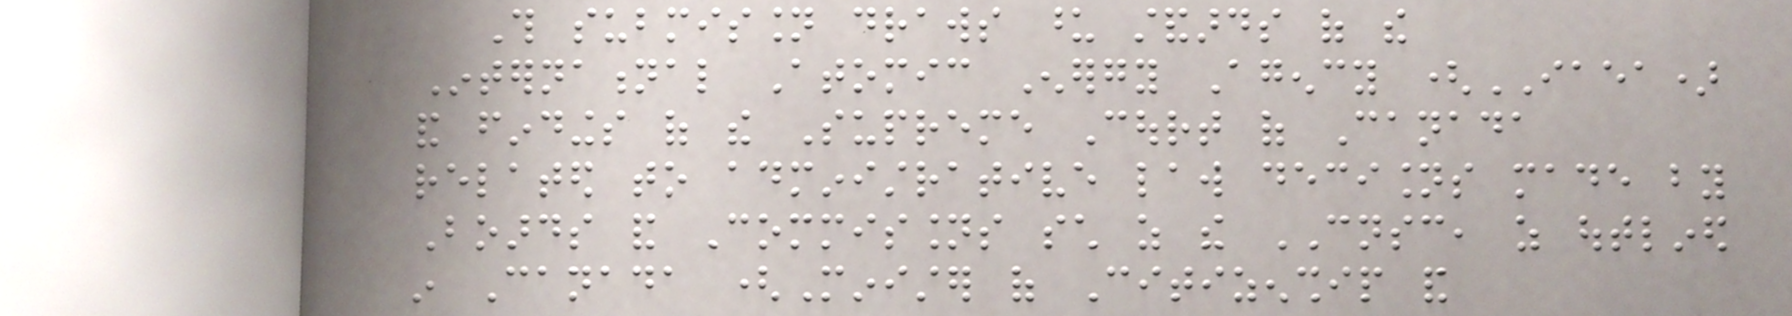This submission draws upon standards of the
International Atomic Energy Agency (IAEA)
and findings of the Supreme Court of Canada
related to administrative law decisions made by
Boards and Commissions such as the CNSC, as outlined
in Canada (Minister of Citizenship and
